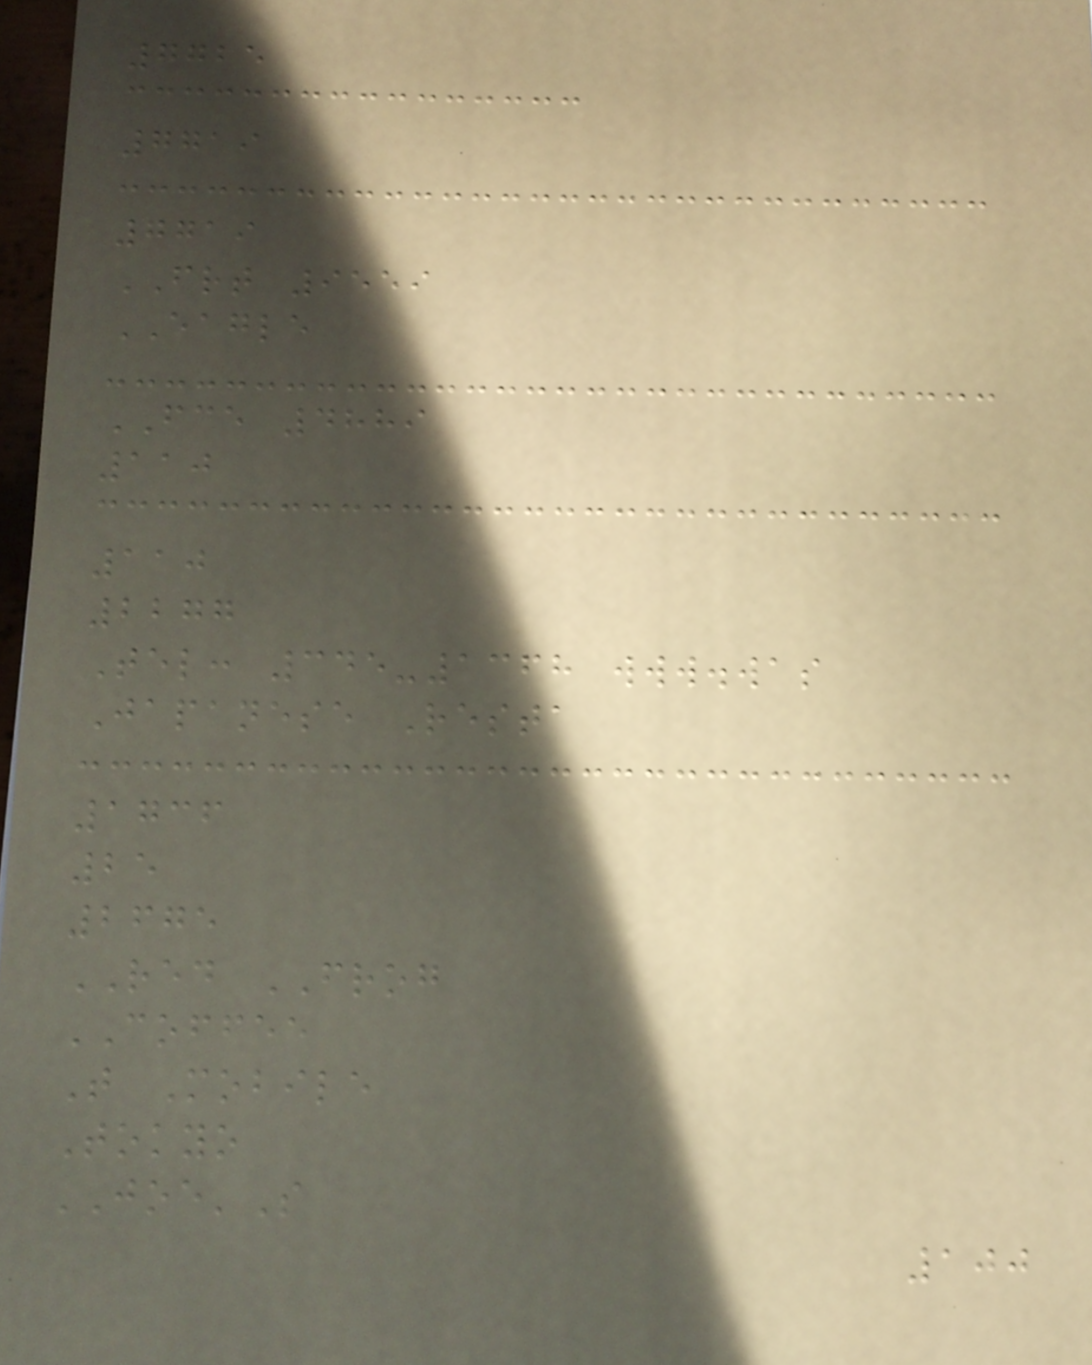7725
7719
7719
FRT 9559
EAGLE
FCE 4889
110
110
2277
Tel: 345-1368 www.was
Japanese Resta
1736
25
2675
RED FROG
COFFEE
T Mobile
Tokyo
JOE'S
100
